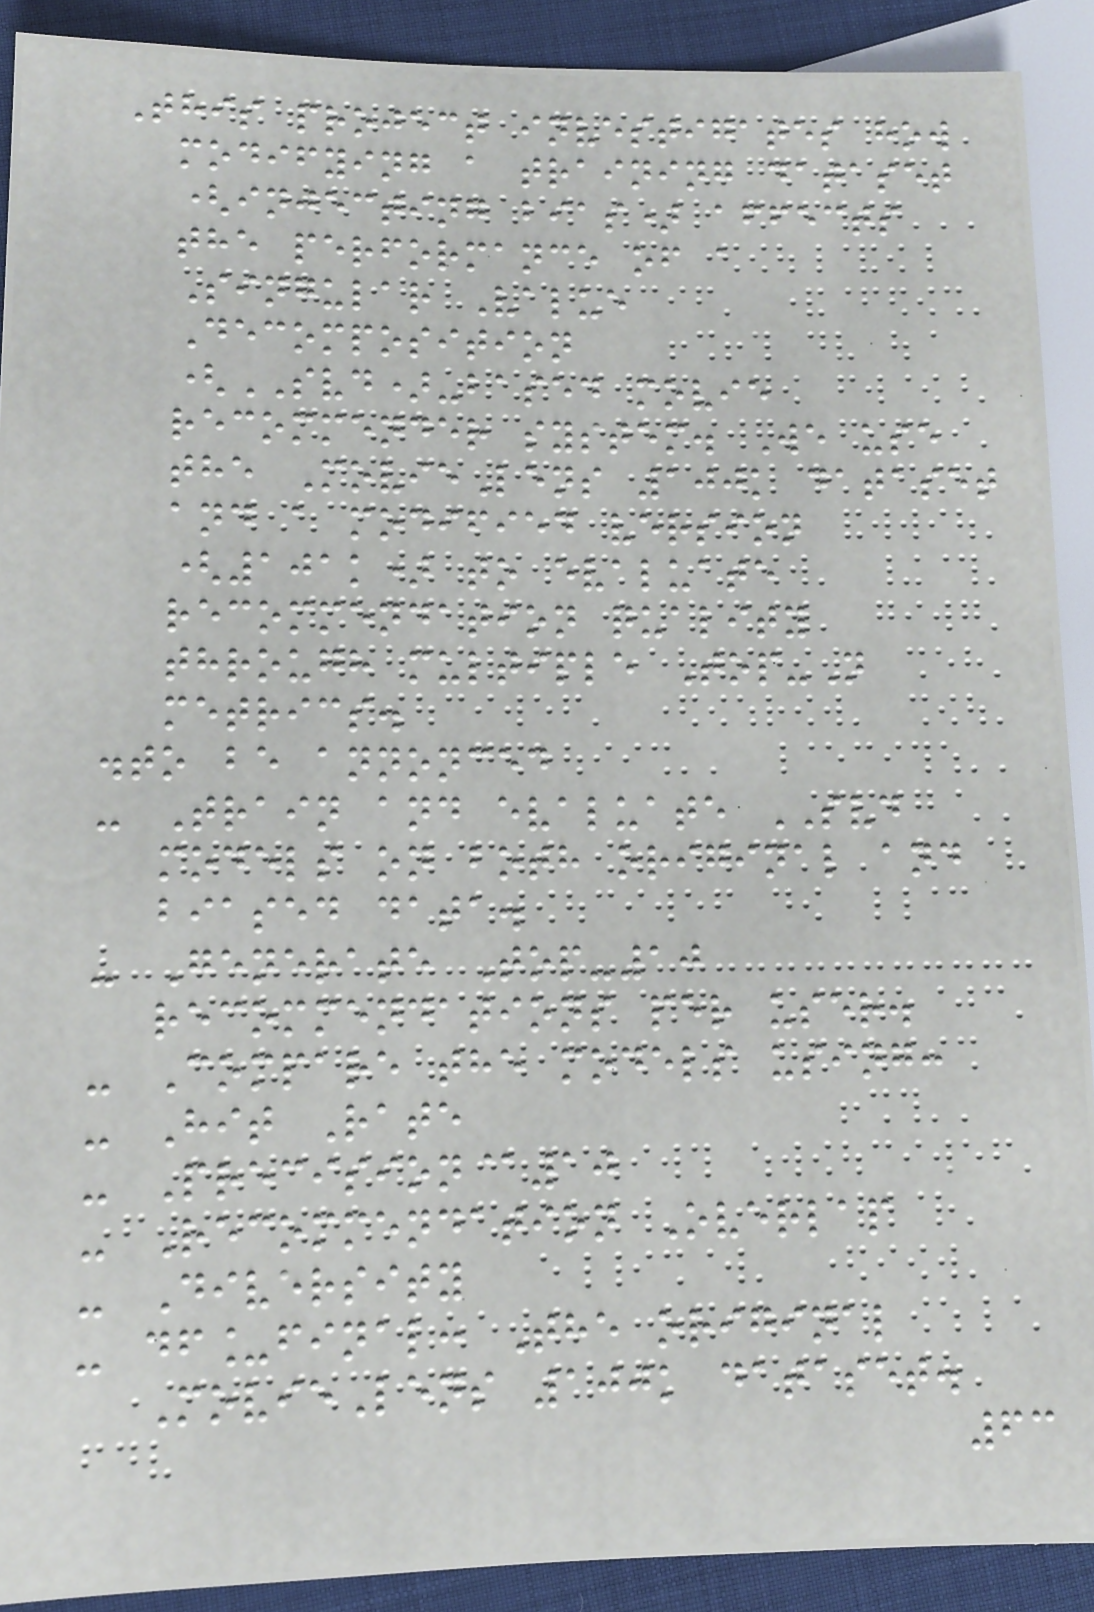This project investigates how
modifying a training dataset
(injecting bias) affects
the performance of a
Singular Value
Decomposition
(SVD)-based movie
recommender system. We use
the MovieLens 100k dataset
and a modified version
(101k) to evaluate
recommendation quality
through multiple Top-N
metrics.
.to be annonced
- Train and evaluate SVD
models on both original and
biased data.
- Generate Top-10
recommendations per user.
- Compare the models using:
- Hit Rate
- Precision@10
- Recommendation Overlap
- Diversity
- df_final: The original
MovieLens 100k dataset.
63
